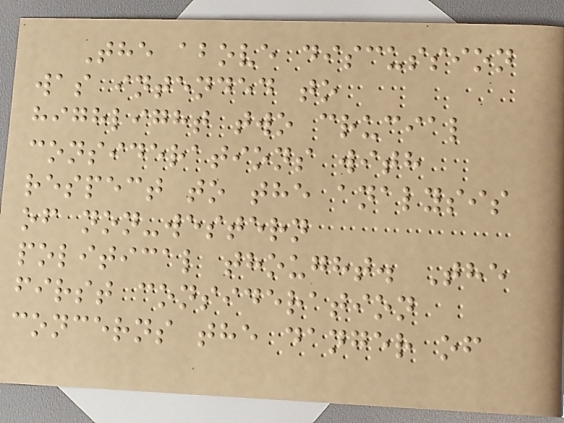The above discussion
was intended to
highlight two crucial
considerations with
respect to the analysis
of non-western
political thought. The
first consideration
concerns the danger of
